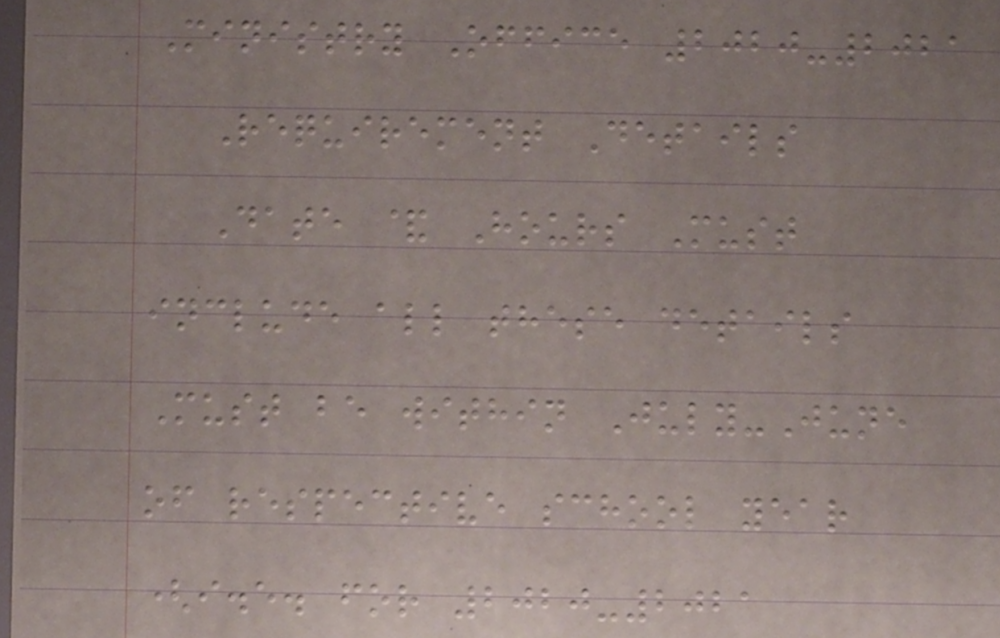Ministry Office 2020-2021
Requirement Details
Date & Hours Must
include all these details
Must be within July-June
of respective school year
(i.e. for 2020-2021
